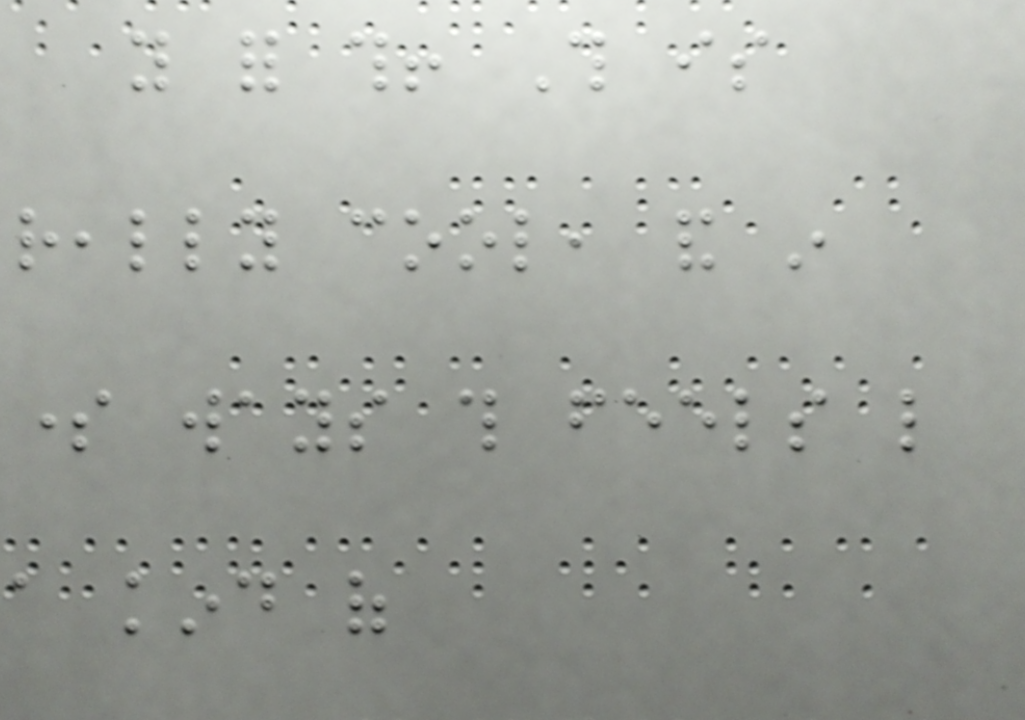you for this! This is
really cool, and in
some ways this feels like
a kind of
